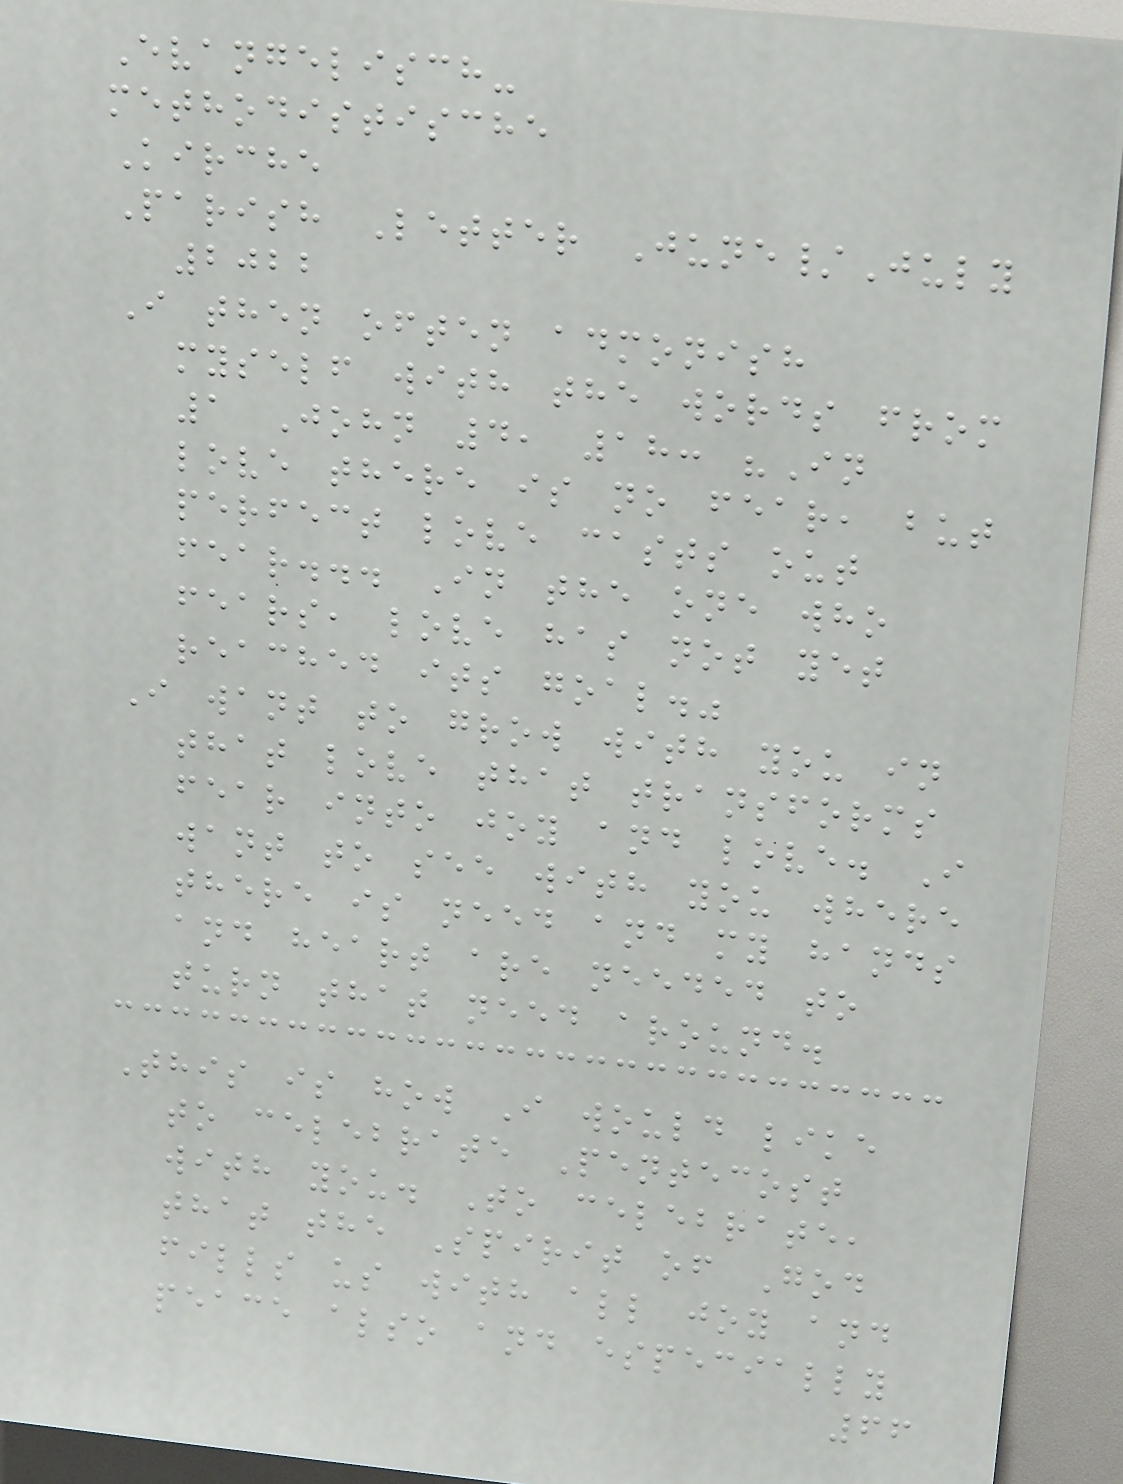Evangelisch-
methodistische
Kirche
Parish Letter June/July
2022
I then often admonish
myself with the words from
1 John 4, 18: "In
love there is no fear, but
perfect love casts out
fear... In the one who
fears, love has not yet
reached its goal."
I want to grow with you in
that love that transforms
fear into joy and love. I
want to see with you where
there is need and my hands
and heart are needed to
turn that need around.
This is how I would like
to celebrate Pentecost
with you. To celebrate,
that the Spirit of God
fills us with all joy and
peace also and especially
66
